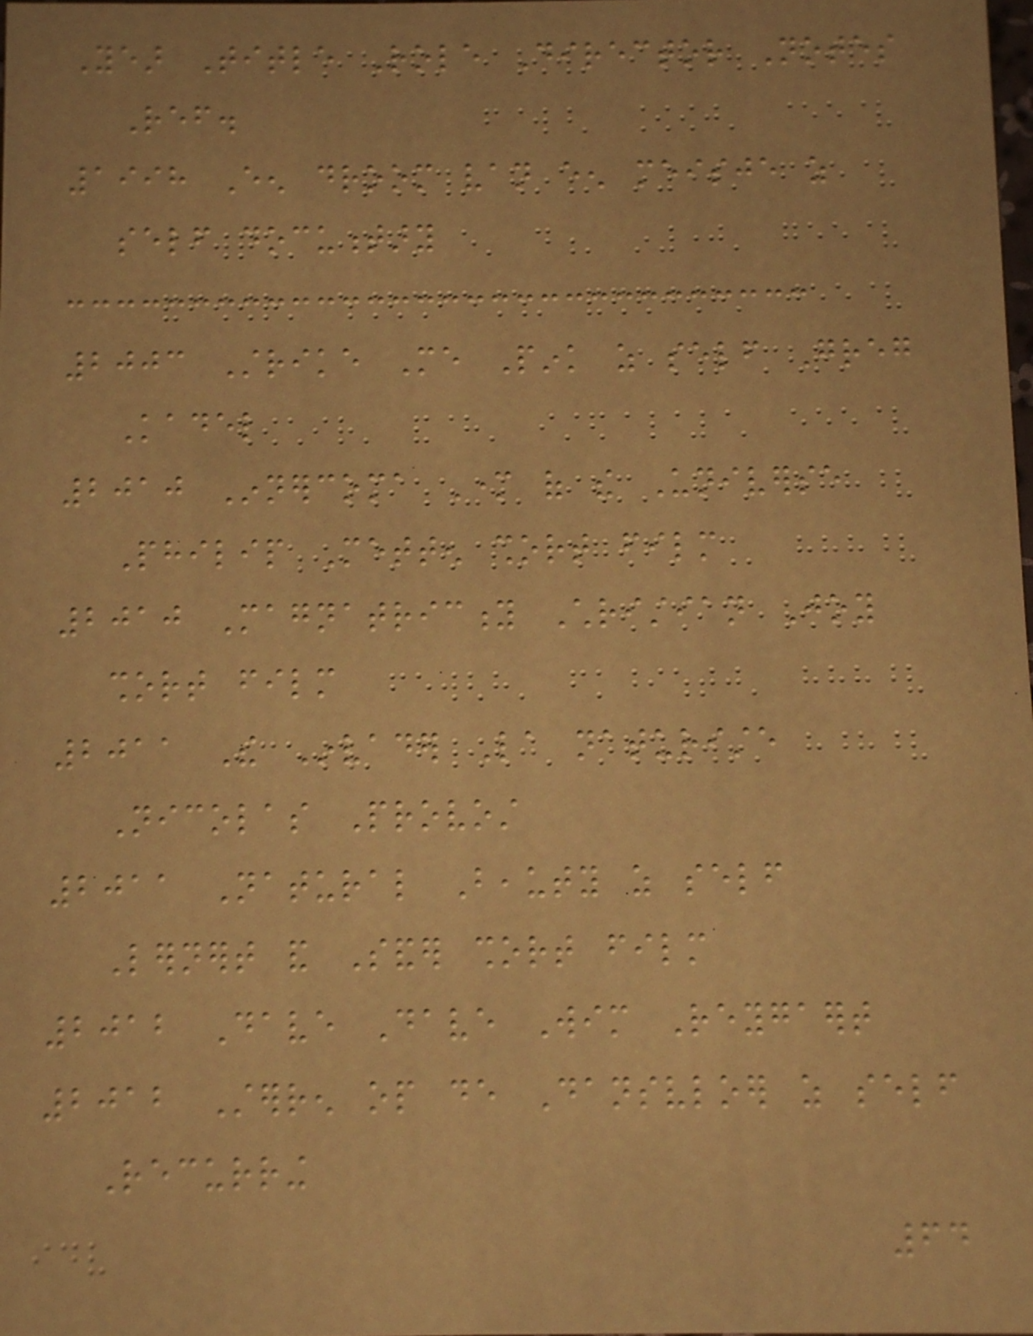Year Title Role Director Notes
Ref.
1998 Een droom van een meisje as
self documentary
2003 Strike Me Pink as self Greg
Kadel
2010 Innercoma Mother of the Universe
Philip Metten short film
2010 Magnatricity Christian Joy
short film
2011 The Invader La naturiste
Nicolas Provost
2011 Natural Beauty as self
Lernert and Sander short film
2012 Dave Dave Wim Reygaert
2012 Sterren op de Dansvloer as self
Recurring
64
